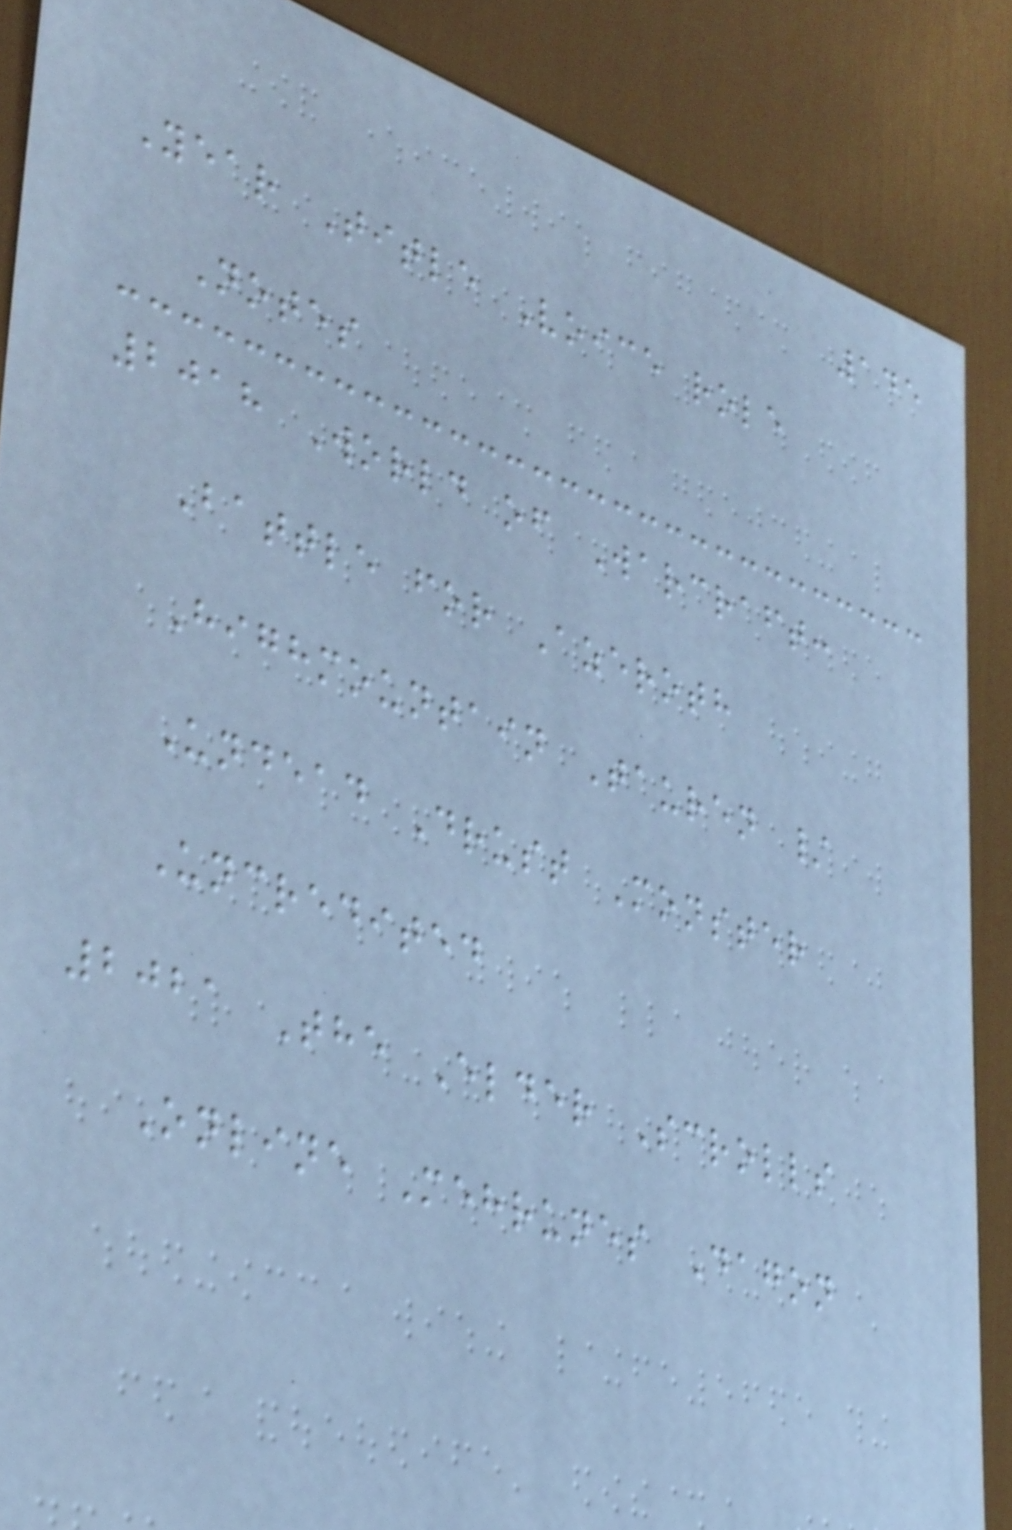145
Year Title Voice role
Notes
2018 World of Warcraft:
Battle for Azeroth
Highmountain Tauren /
Undead Drust Monster
Uncredited
2021 The Elder Scrolls
Online Mehrunes Dagon
